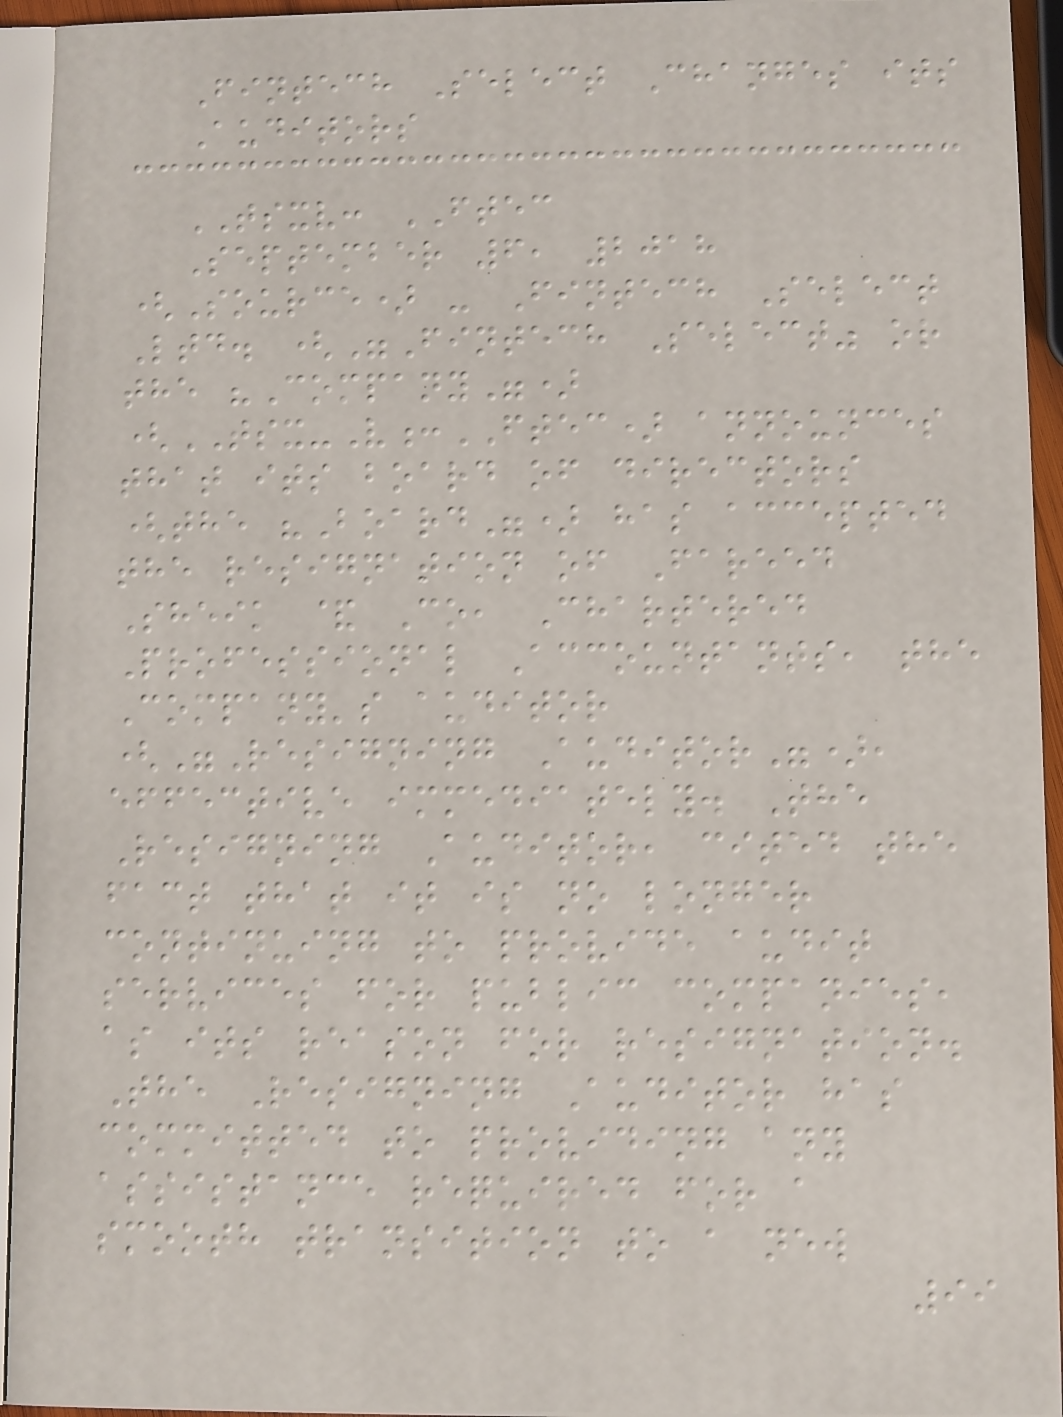Fintech Select Changes its
Auditors
TSXV: FTEC
September 6, 2018
(Source) - Fintech Select
Ltd. ("Fintech Select" or
the "Company")
(TSX-V:FTEC) announces
that its board of directors
(the "Board") has accepted
the resignation of Fareed
Sheik & Co, Chartered
Professional Accountants, the
Company's auditor
("Resigning Auditor"),
effective immediately. The
Resigning Auditor, cited the
fact that it is no longer
continuing to provide audit
services for public companies,
as its reason for resignation.
The Resigning Auditor has
committed to providing any
assistance required for a
smooth transition to a new
99
